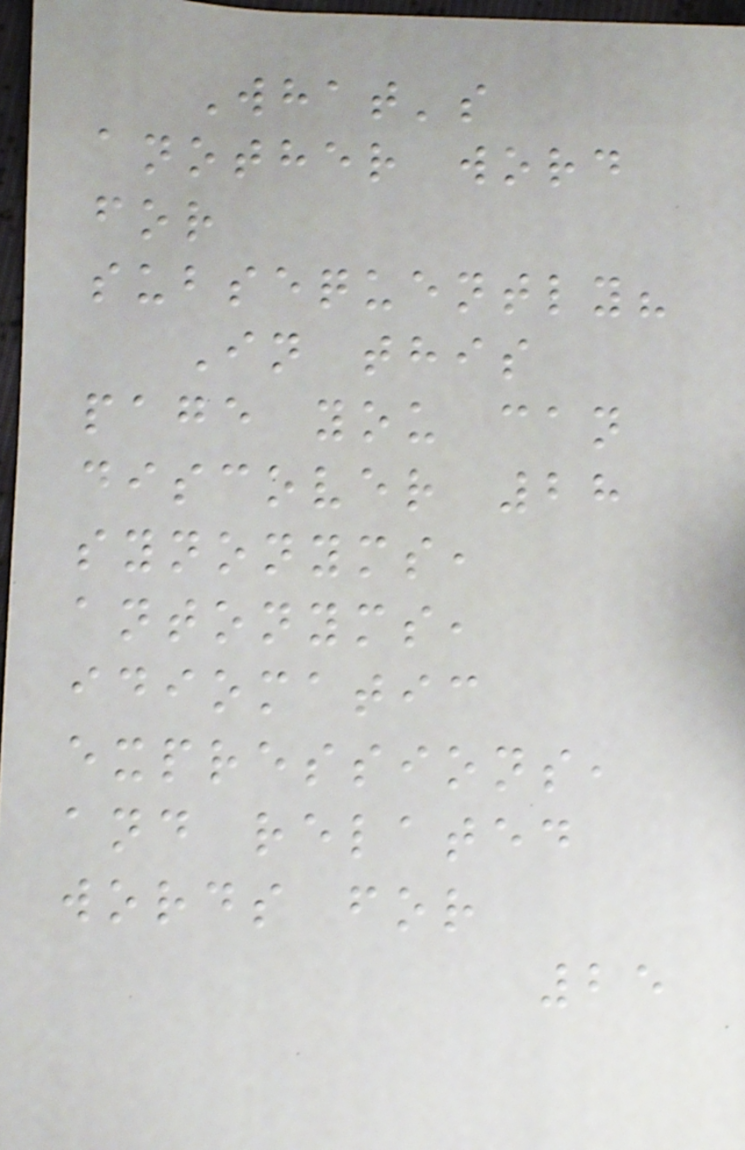What's
another word
for
subsequently?
In this
page you can
discover 28
synonyms,
antonyms,
idiomatic
expressions,
and related
words for
25
